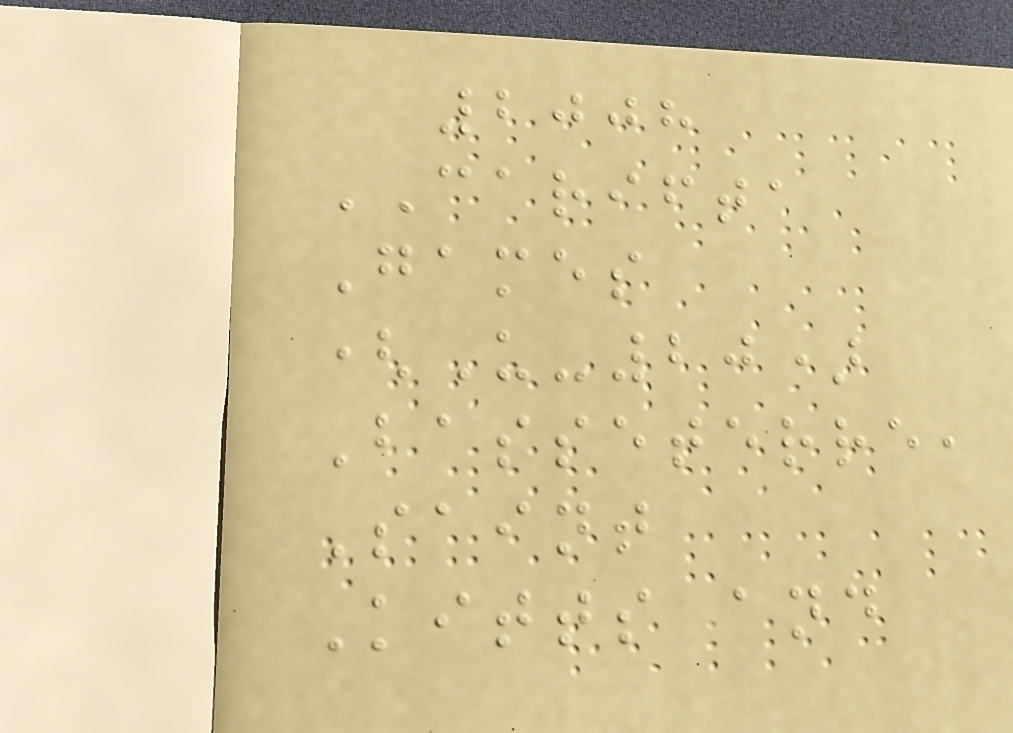2008
CARIFTA
Games
(U-20)
Basseterre,
Saint
Kitts and
